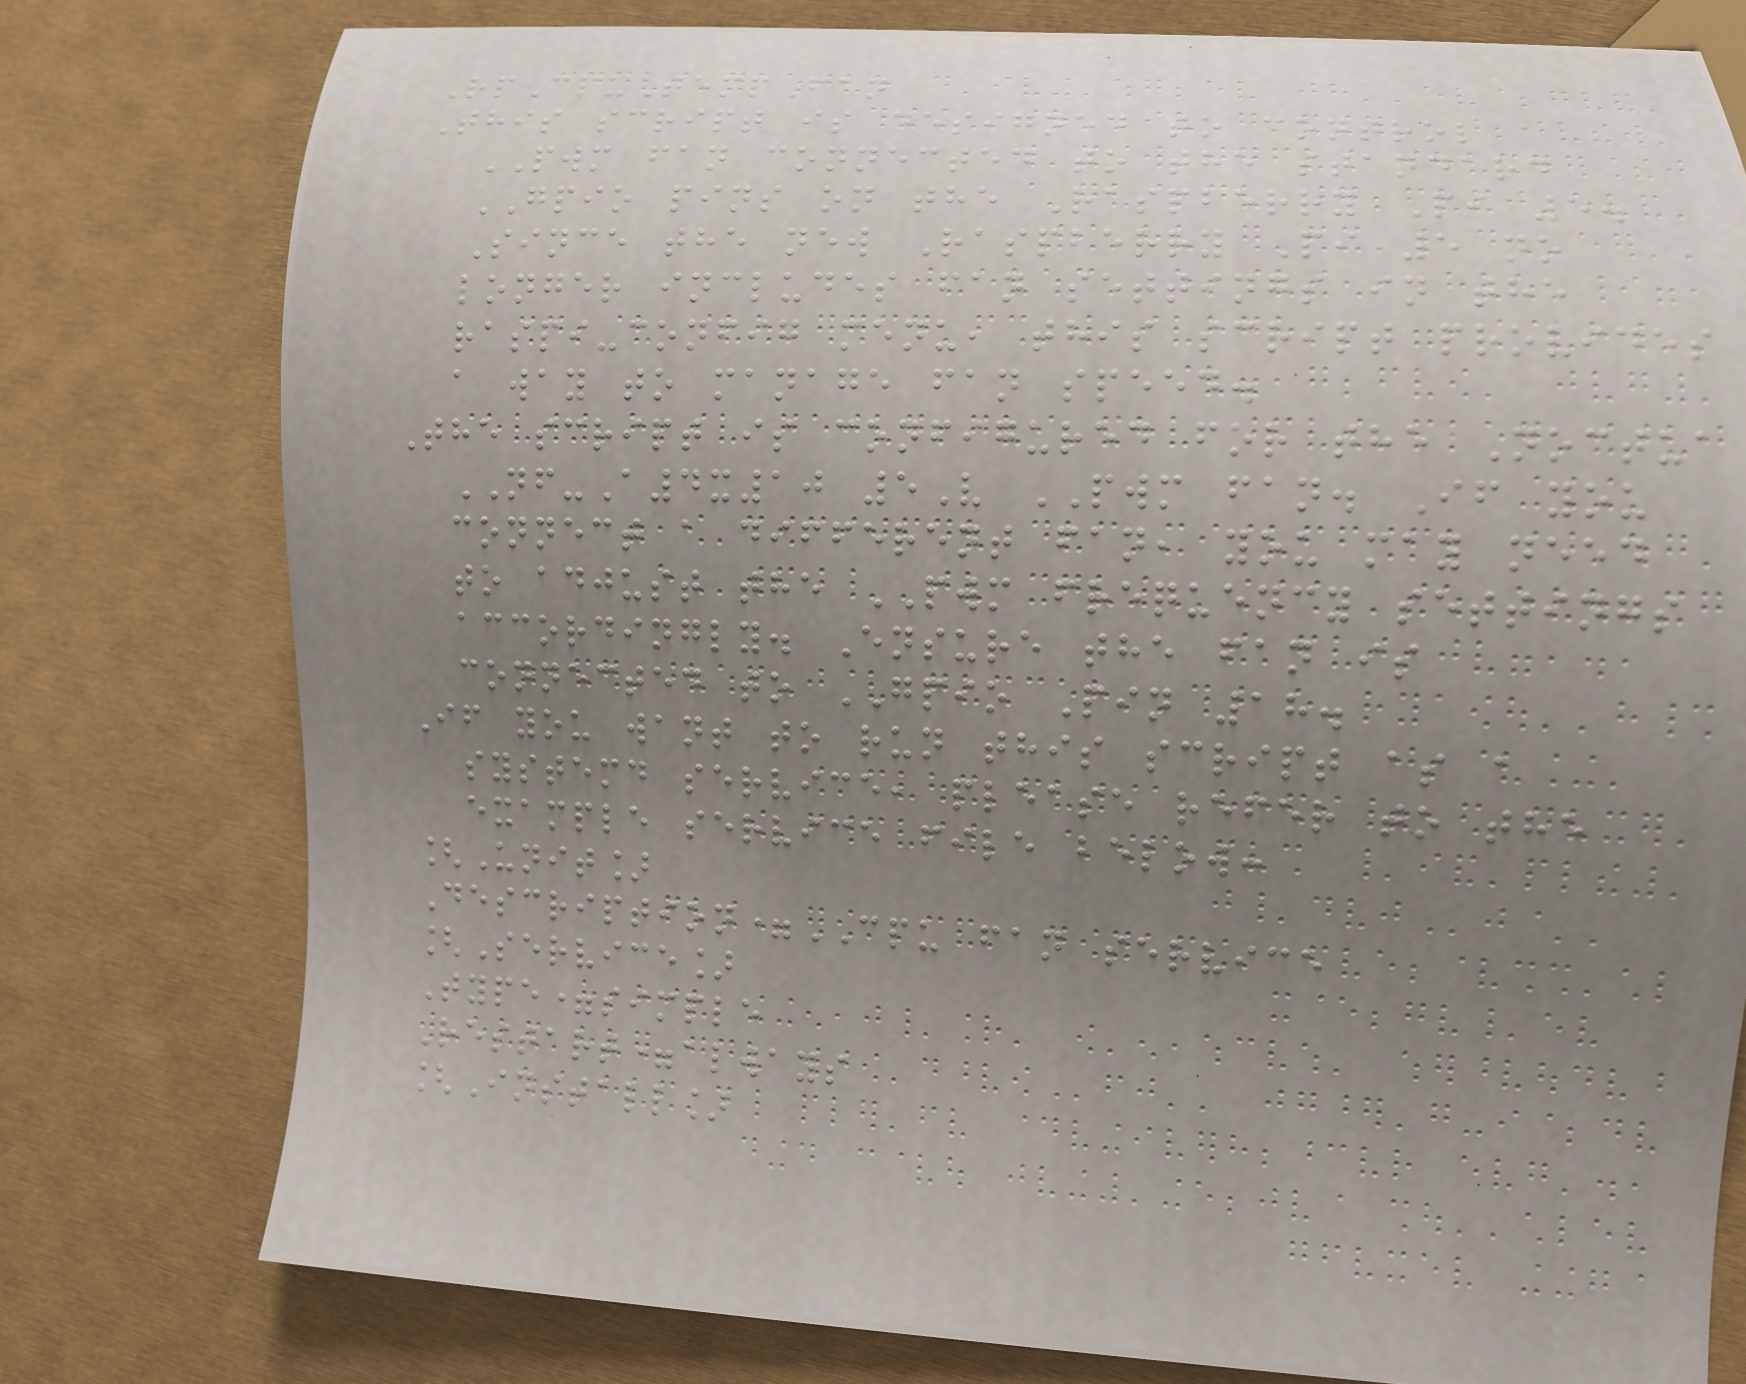RpCpuTempFan
This script is designed to control a
PWM fan connected to the standard
GPIO pins on the Raspberry Pi 5.
Since the new Raspberry Pi 5 no
longer includes fan settings in the
raspi-config menu, this script provides
a way to manage fan speed.
The script is configured for the Noctua
NF-A4x10 5V PWM fan. If you
connect a different fan, you may need
to adjust the PWM frequency settings
accordingly. Ensure the fan is
connected to GPIO Pin 18.
If you want to run this script as a
systemd service, please refer to the
example service file below:
[Unit]
Description=CPU fan service
[Service]
Type=simple
Restart=always
[Install]
